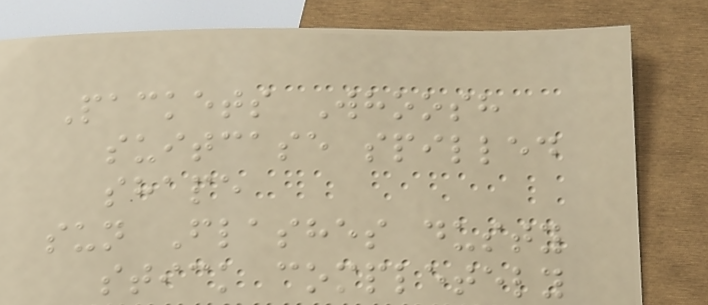Packets Whoosh
suitcase spilled
shape
sun Flashes dusty
stick completely
